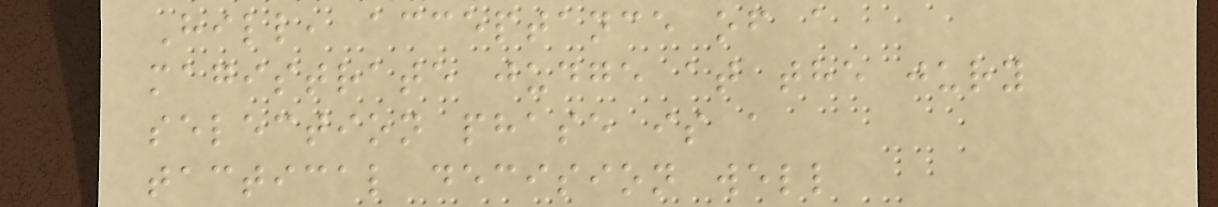Hill, acceptance of a
magistrate judge at the jury
selection phase is a
tactical decision well
